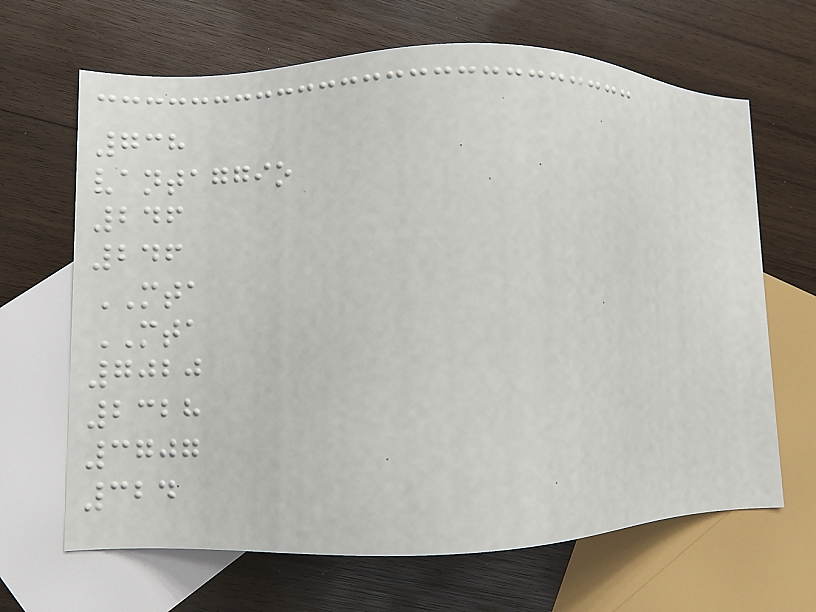738
vantaggio
246
246
MTA
MTA
7020
2328
3707
324
